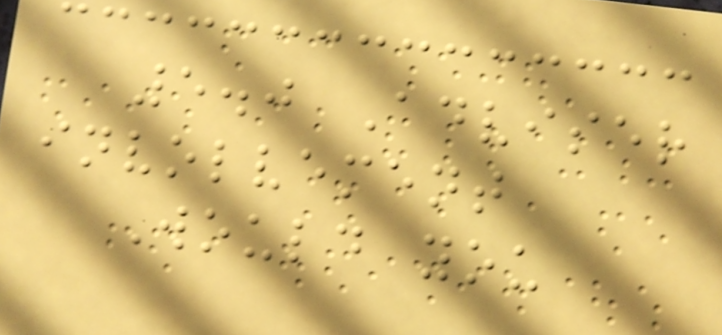5.0 Adviser
involvement
Would you
